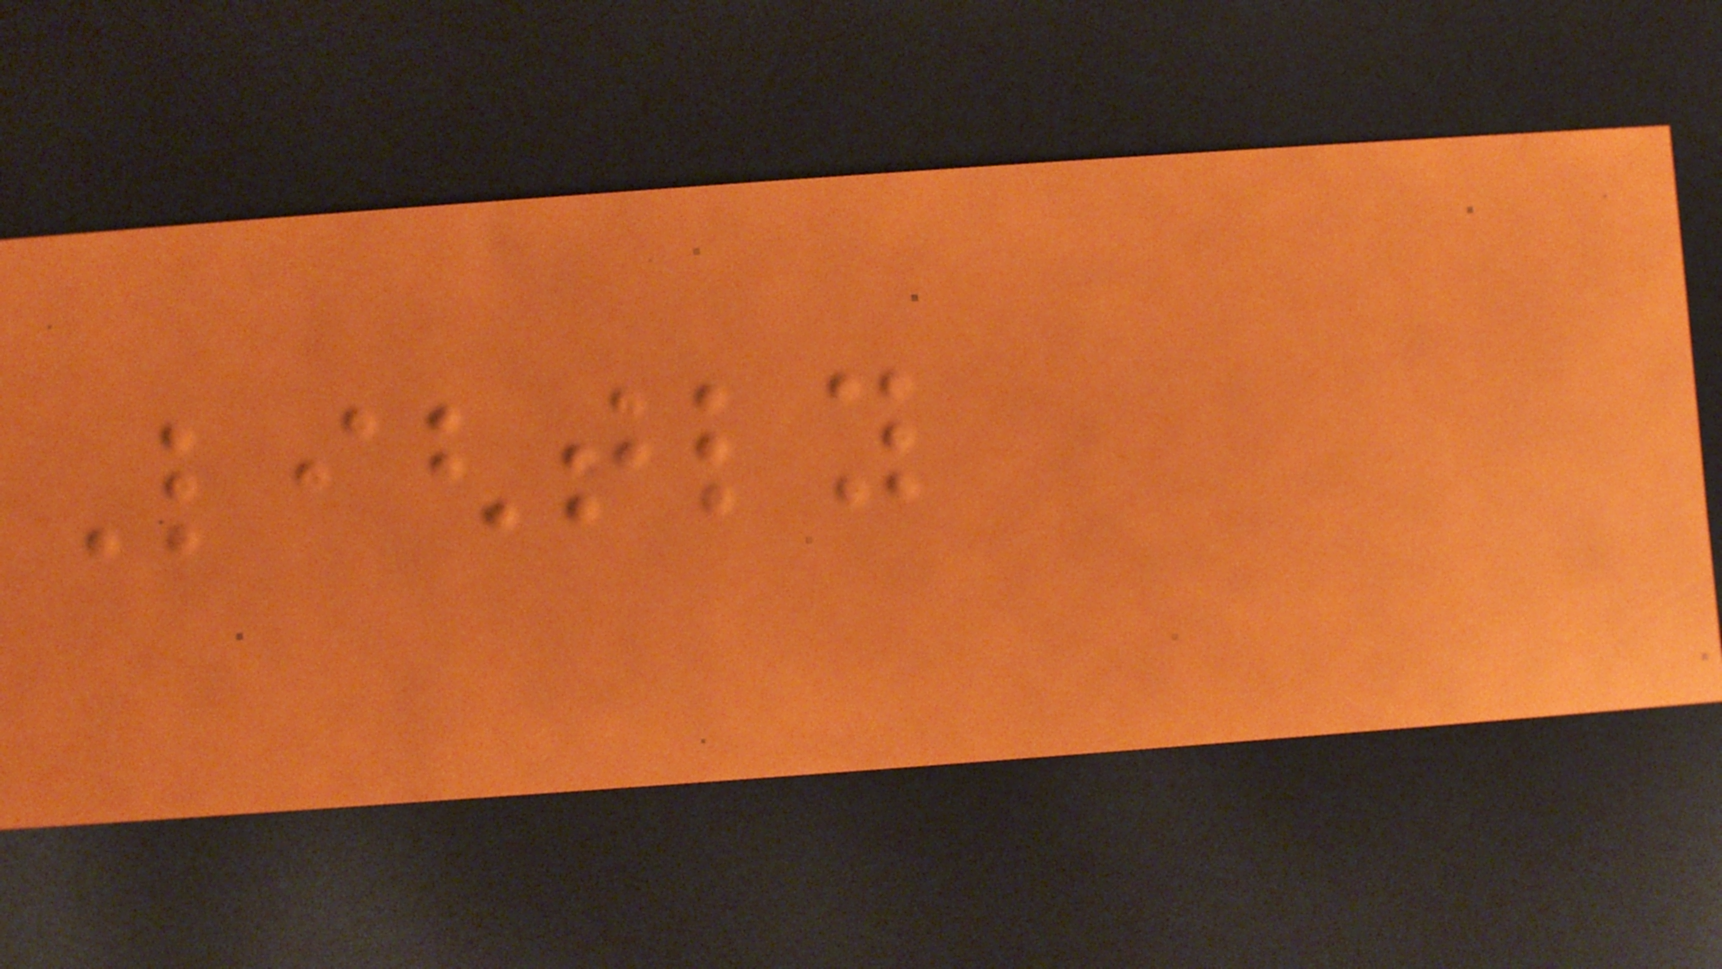Lightly
